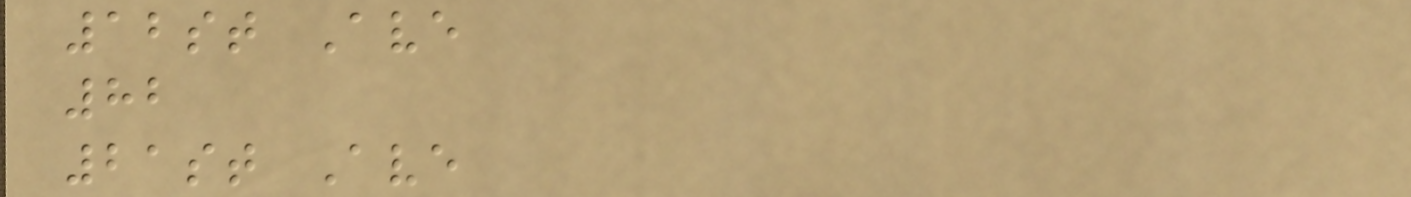12st Ave
82
21st Ave
